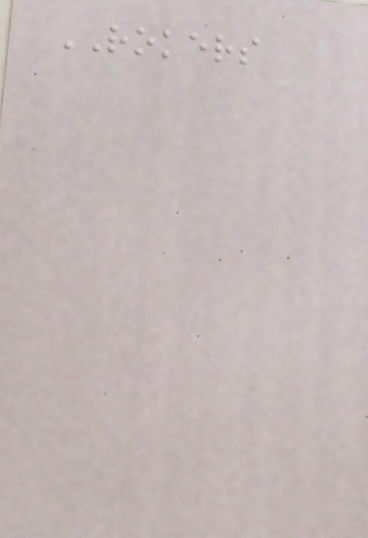ROKERS
